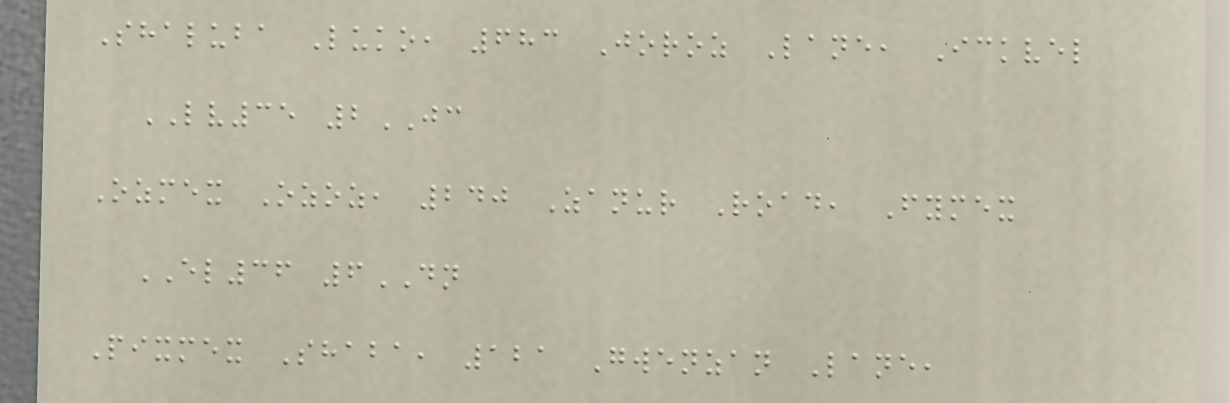Shaluba Luko, 683 Joroz Lane, Ickvel
LV35 2JC
Ozmex Ozoz, 240 Zanur Road, Fymex
EL36 6DN
Pixmex Shaba, 121 Gwenzan Lane,
